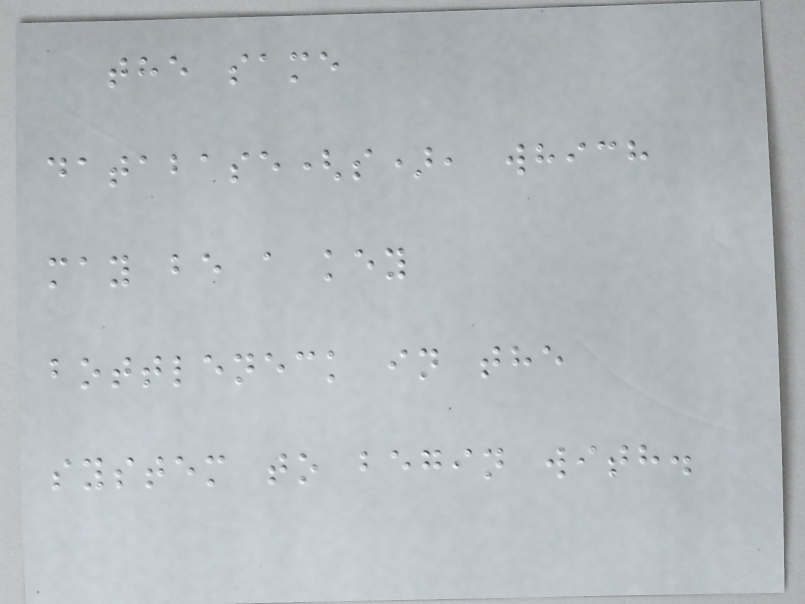the same
database(s), which
may be a key
bottleneck in the
system to begin with.
